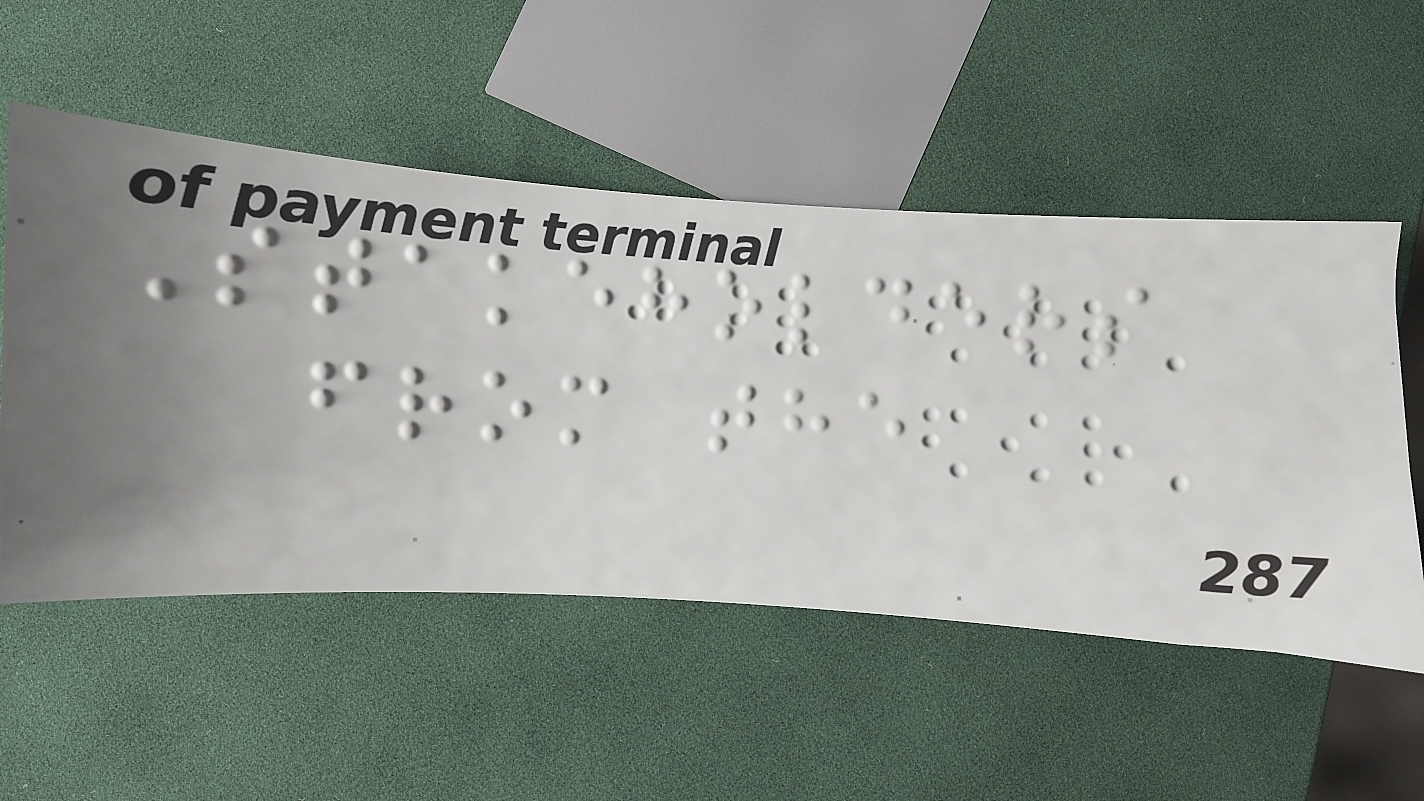Stakeholders
from the
